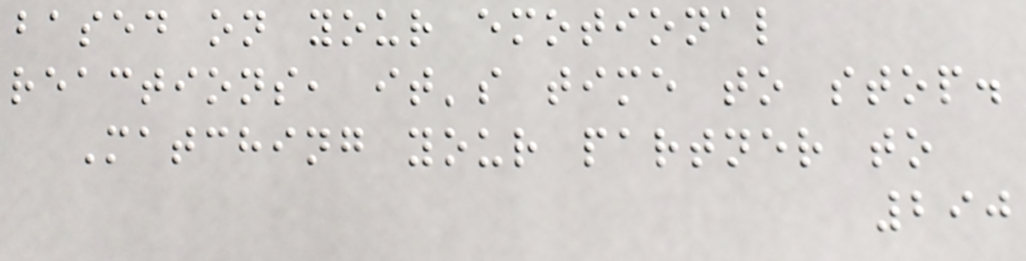based on your emotional
reactions, it's time to stop.
Matching your partner to
290
